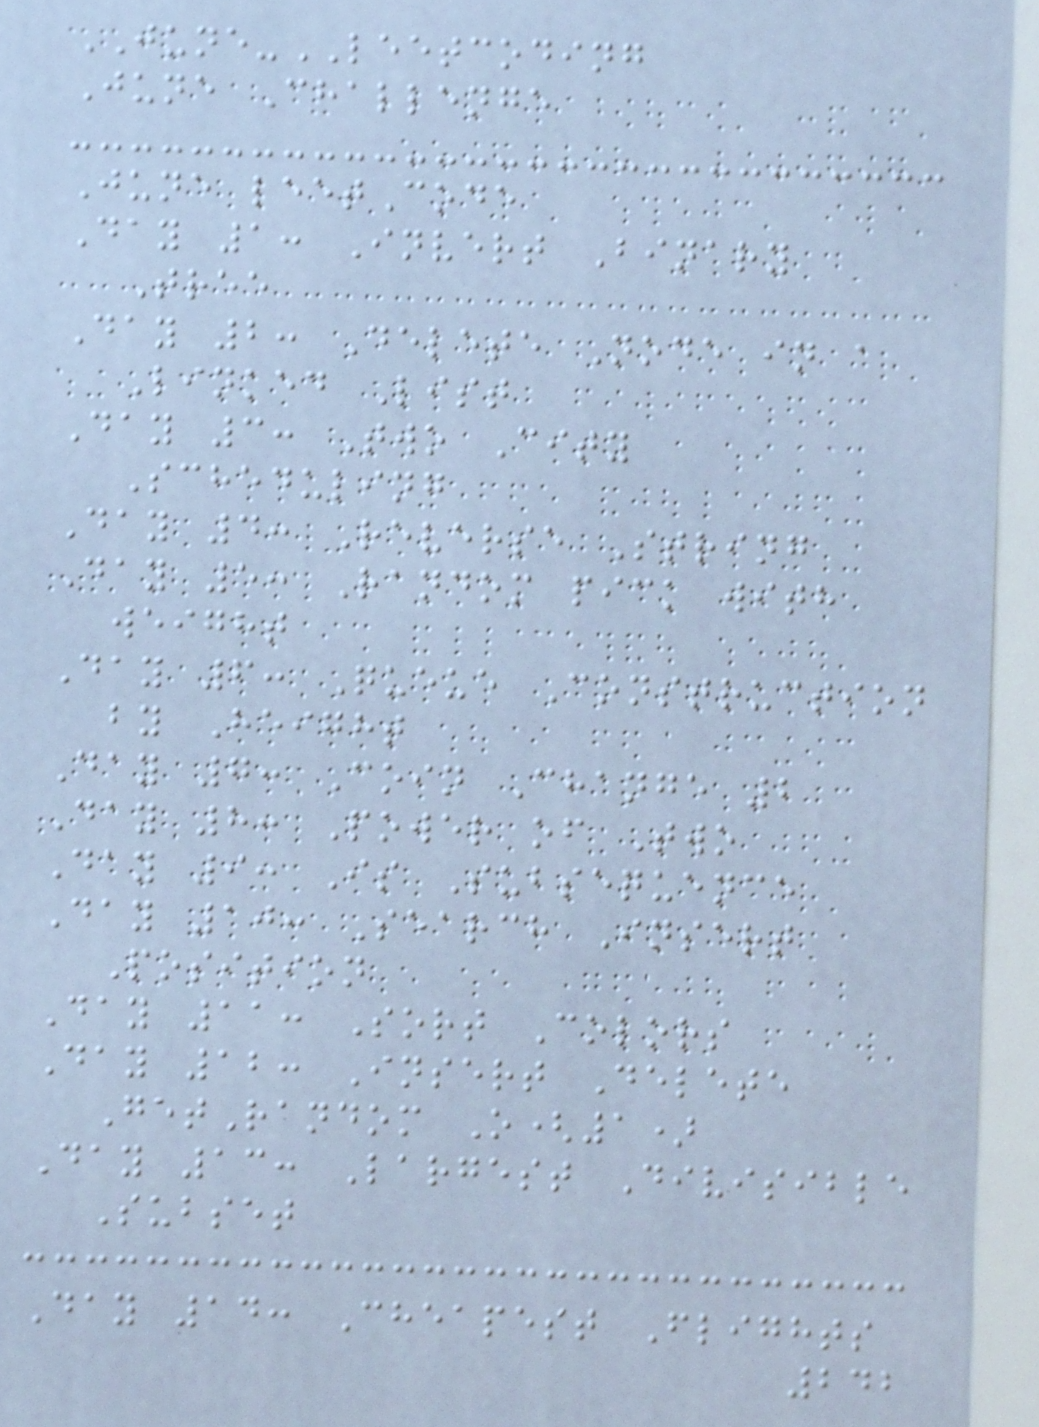JUNE-LEETCODING
June Challenge
June leetCode
Day 1: Invert Binary
Tree
Day 2: Delete Node in a
Linked List
Day 3: Two City
Scheduling
Day 4: Reverse String
Day 5: Random pick with
weight
Day 6: Queue Construction
by Height
Day 7: Coin Change 2
Day 8: Power of Two
Day 9: Is Subsequence
Day 10: Search Insert
Position
Day 11: Sort Colors
Day 12: Insert Delete
GetRandom O(1)
Day 13: Largest Divisible
Subset
Day 14: Cheapest Flights
242
